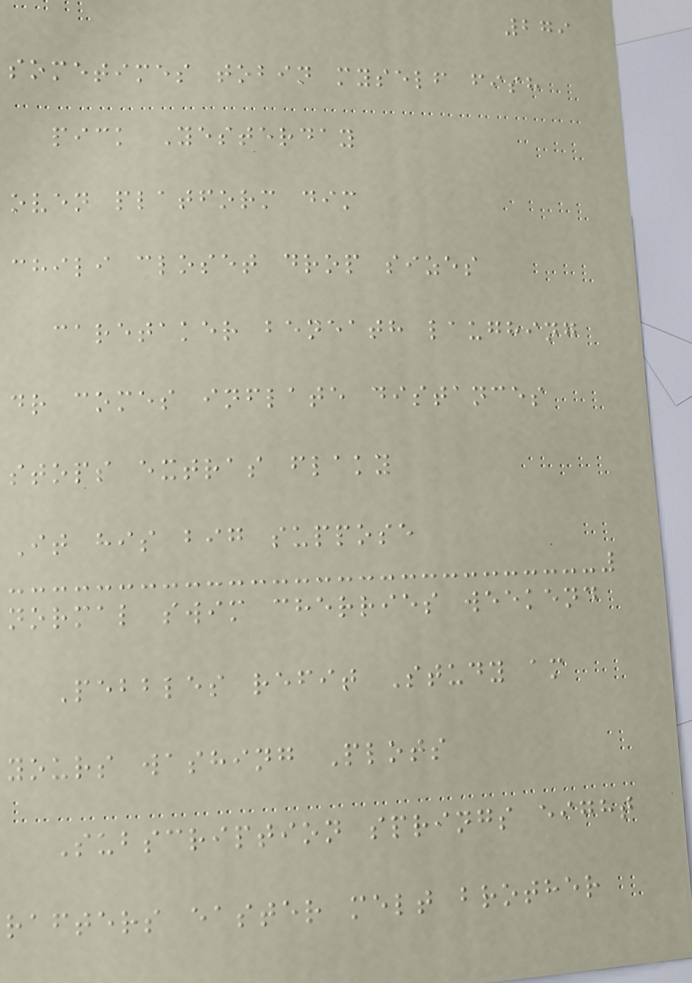279
sometimes tobin myself fish
pick Yesterday
oven platform dim
chili closet drop sizes
caretaker beneath laughing
dr comes inflate distances
stops extras flaky
It his big suppose
normal swim cherries weekend
Pebbles refit Study am
yours washing Plots
Subscription springs eight
rafters easter melt brother
